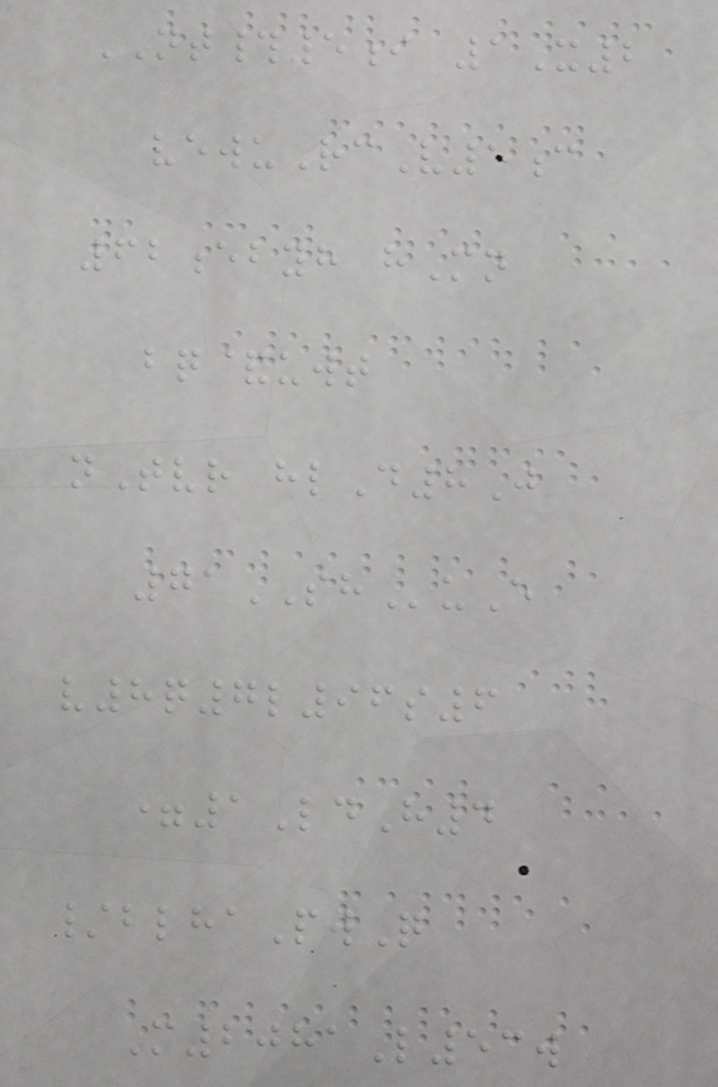NT#5i 1X2
vewuRcV5c
62ebyh hMn
bq&uwt
nTvr hlD8J
71SHuE
v8q7l96s6
=1LdH4
/blhaPwQ
M2081L53w
